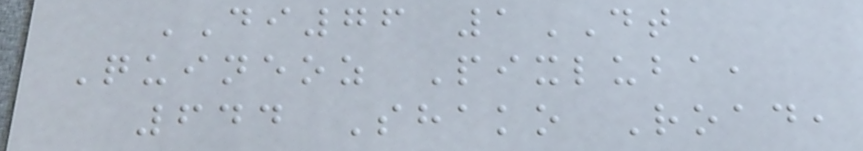DI76 1DT
Quineoz Pixluba,
644 Shako Road,
